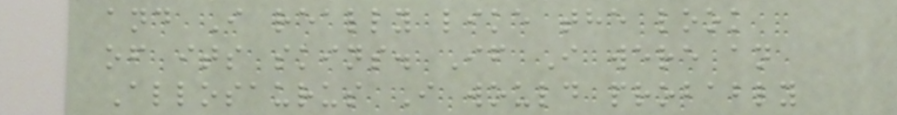and I really like the look
of its skins. If I were an
Allosaurus I would probably
